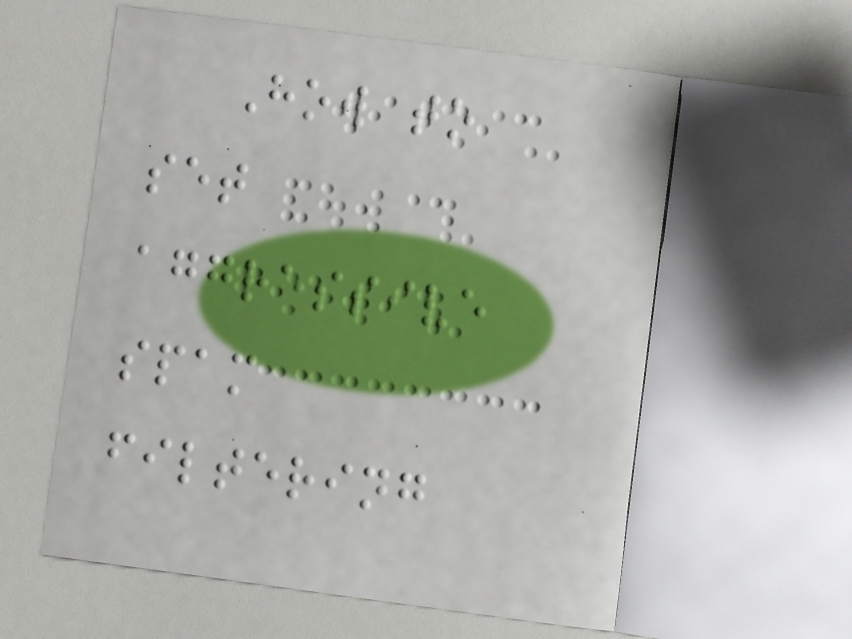How to
set
aggressive
spam
filtering
